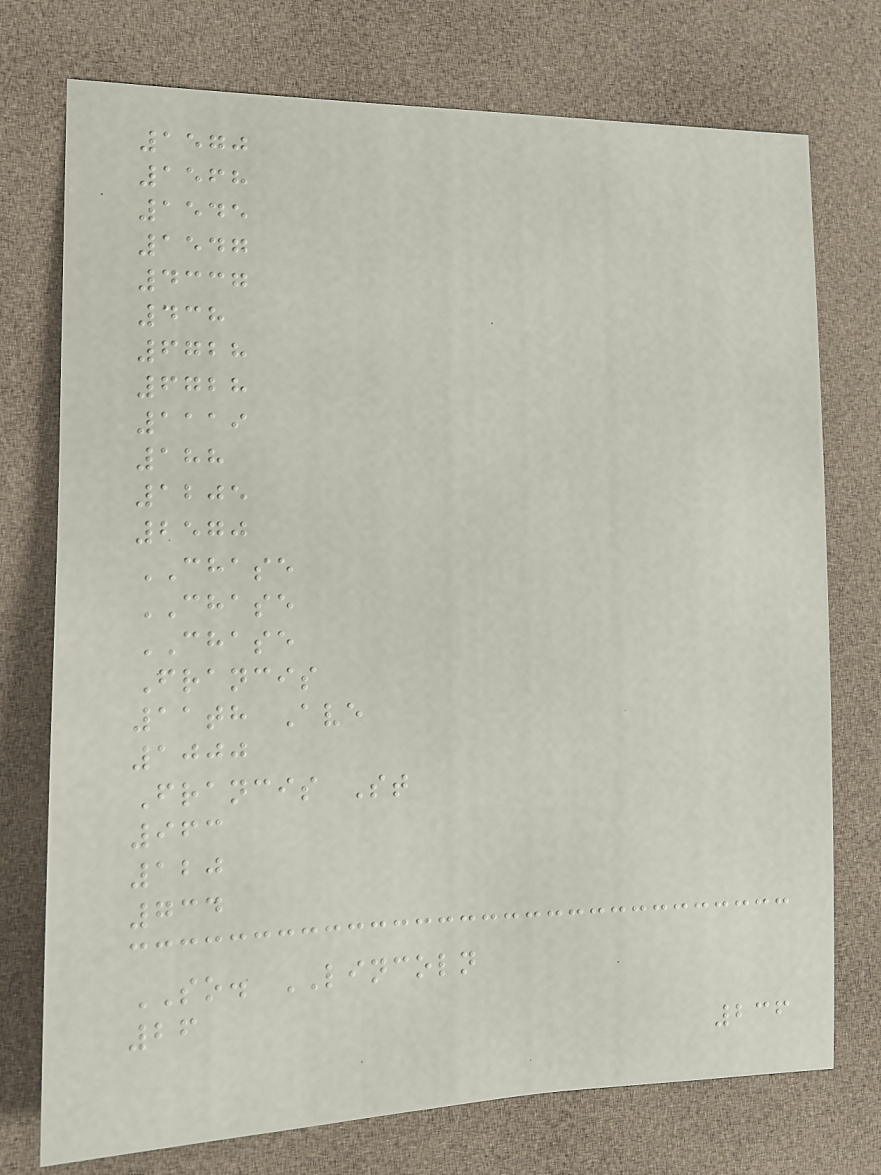1570
1568
1545
1547
4337
438
6728
6728
1119
188
1205
2570
CHASE
CHASE
CHASE
Francis
11th Ave
1000
Francis St
963
120
734
SO. LINCOLN
26
236
